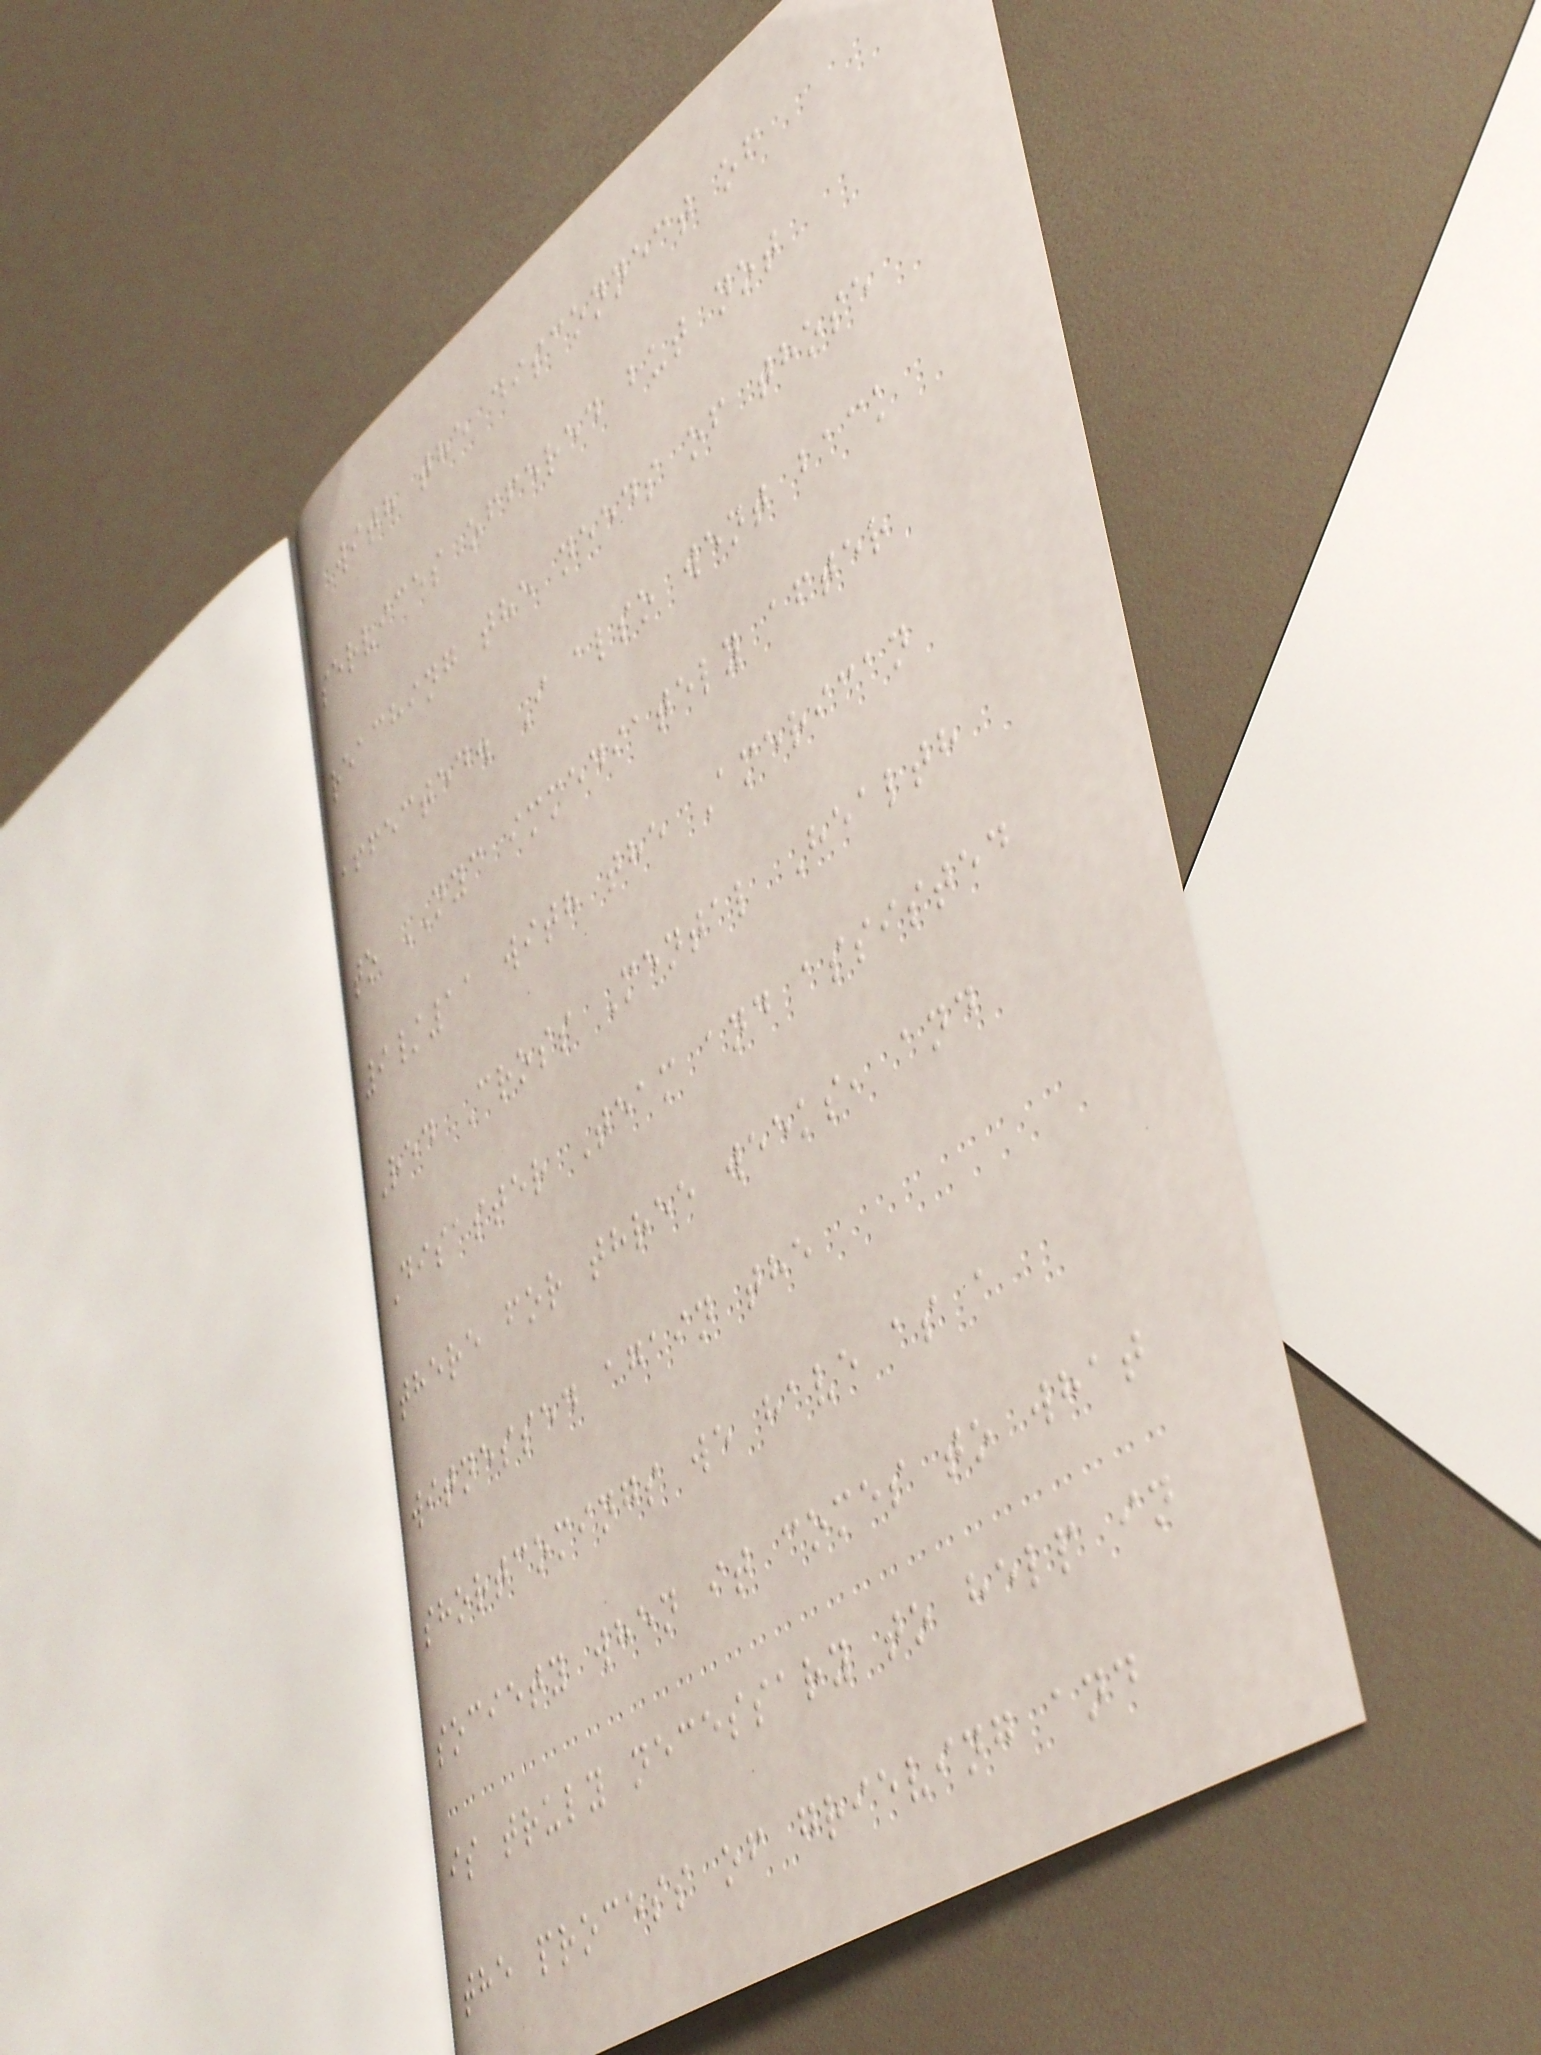with the disconnect of
services offered but not
reaching the needs of those
affected. I also went back
to NYC immediately after
9/11 with the American
Red Cross Mental Health
Disaster Team and assisted
there for three weeks, and
witnessed again the
shortcomings we have as a
society when it comes to what
is truly necessary to help in
the process of grieving and
